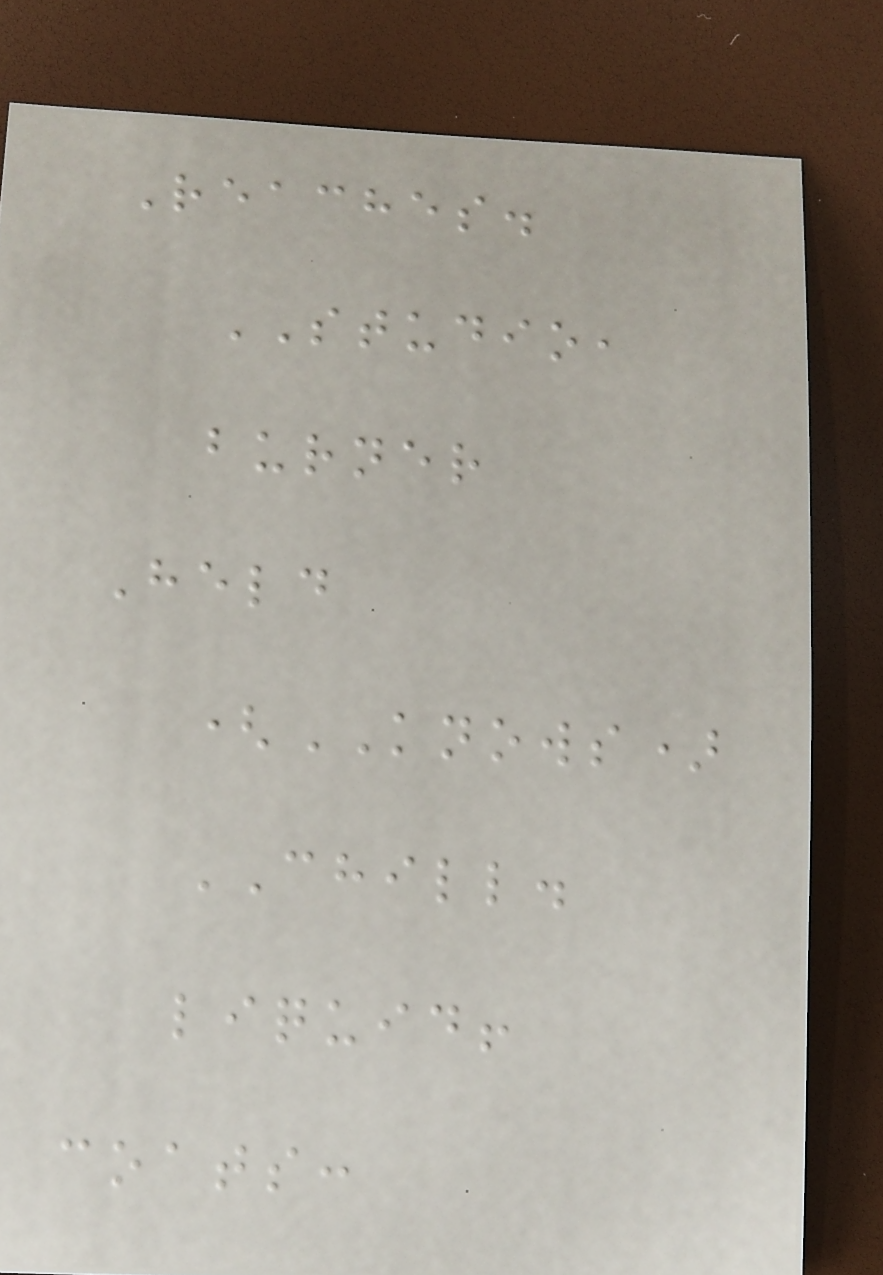Reaches.
STUDIO,
burner
Held
(KNOWS)
CHILL.
liquid!
coats:
